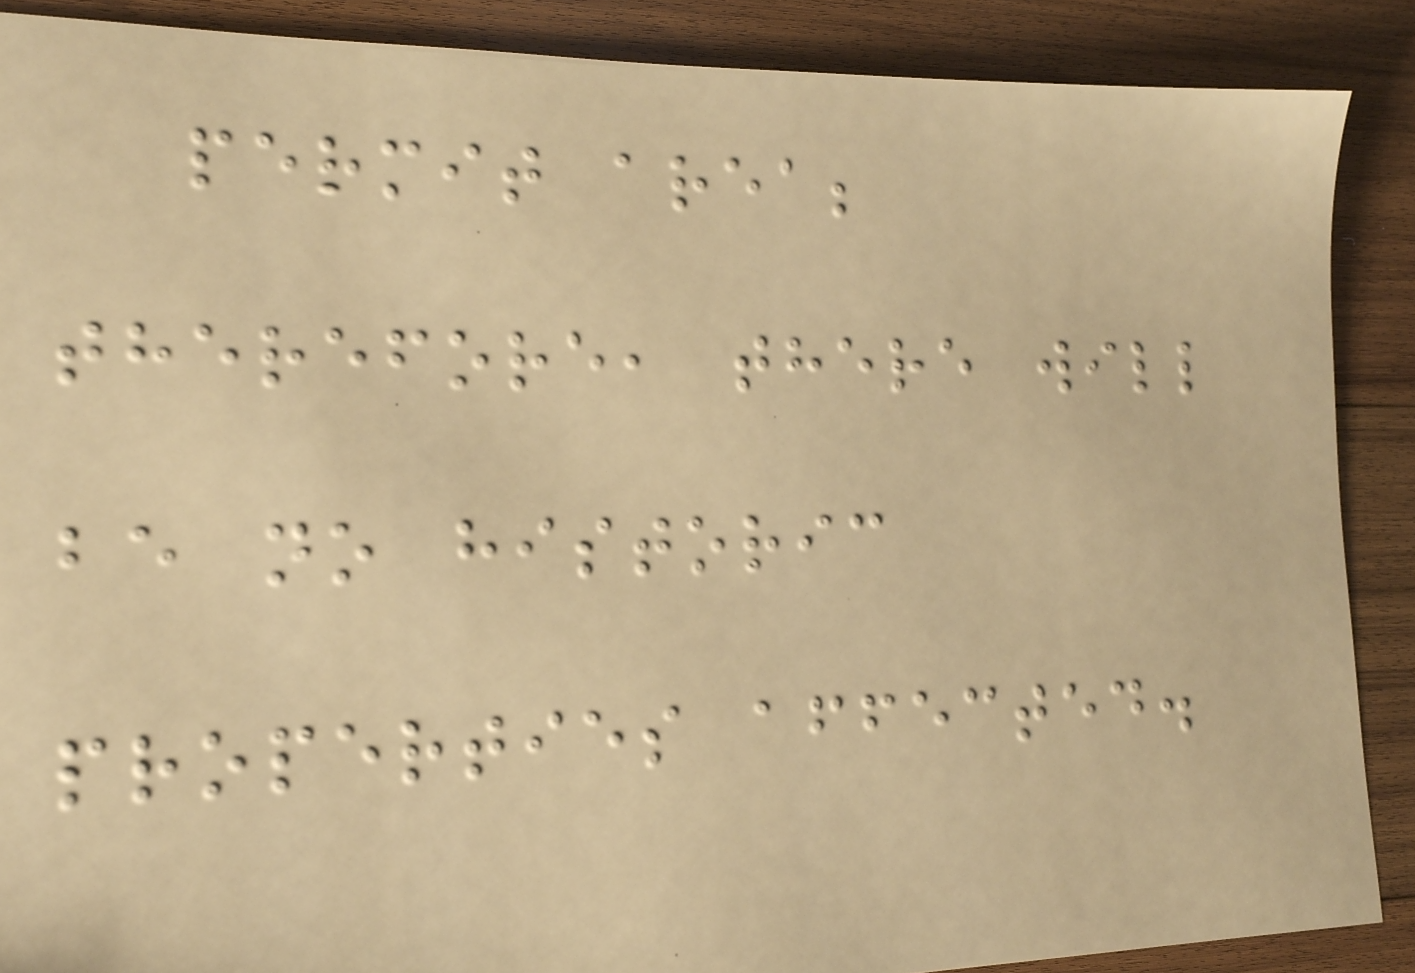permit area;
therefore, there will
be no historic
properties affected.
